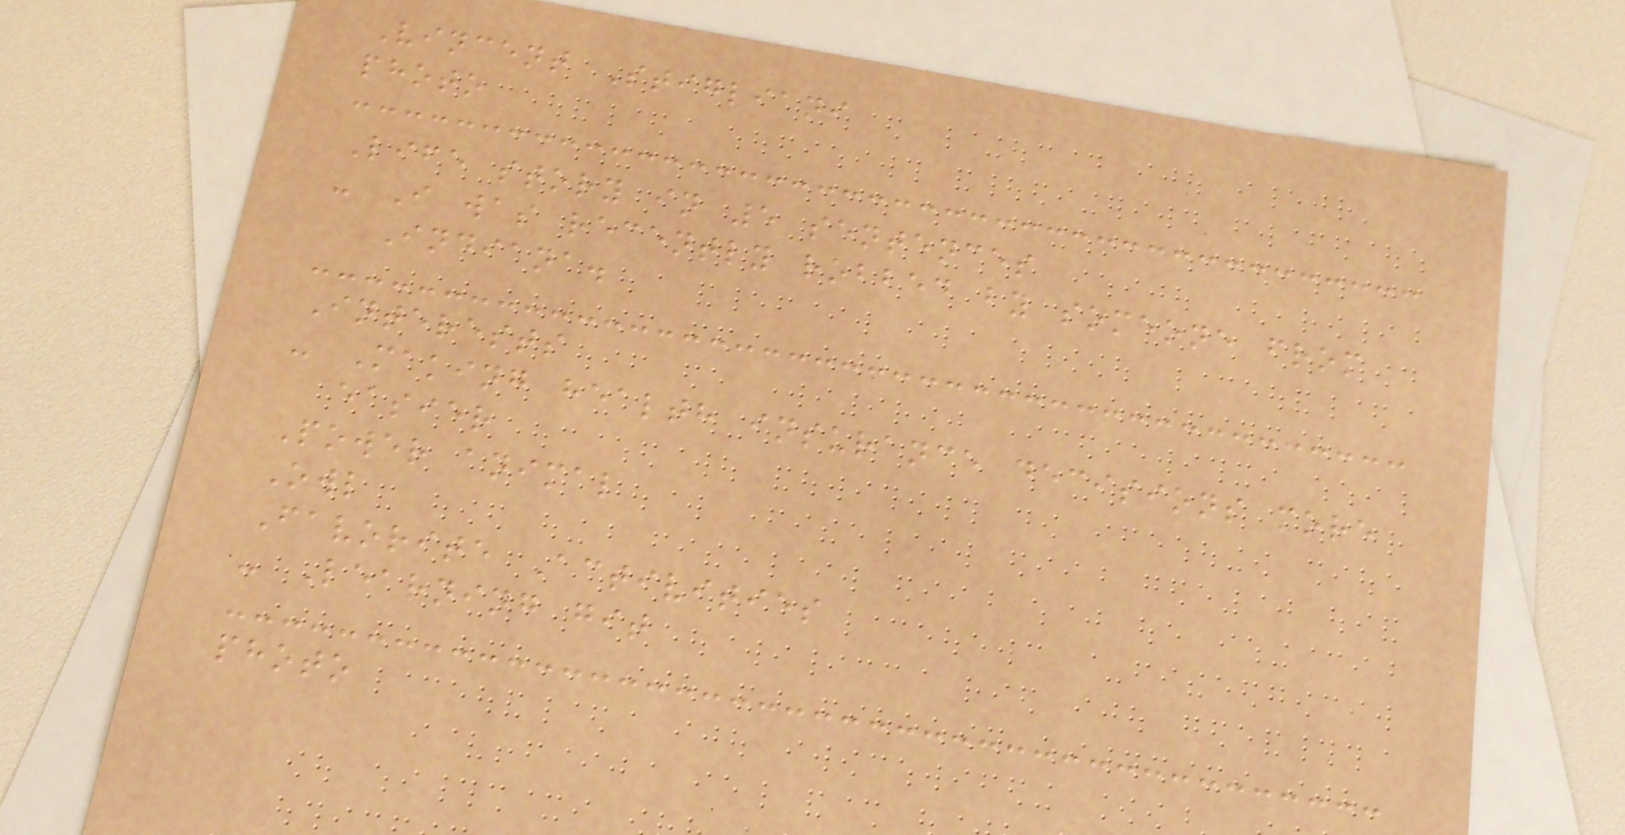Vincent Stigliani
photo
Life story in 5 sentences
- I was recently robbed by someone from
Indiana.
Interests
- Making health insurance decisions more
easier
Power animal
Owl
Favorite Activities
- Learning git
photo
